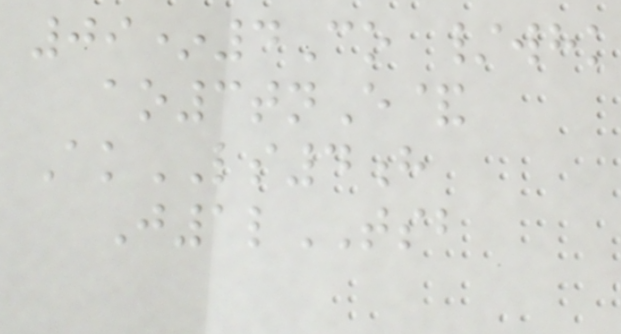09*4Co /whk
ao3tnE&
AkLS4h
J1lTSB
